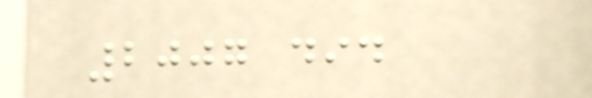2007 did
